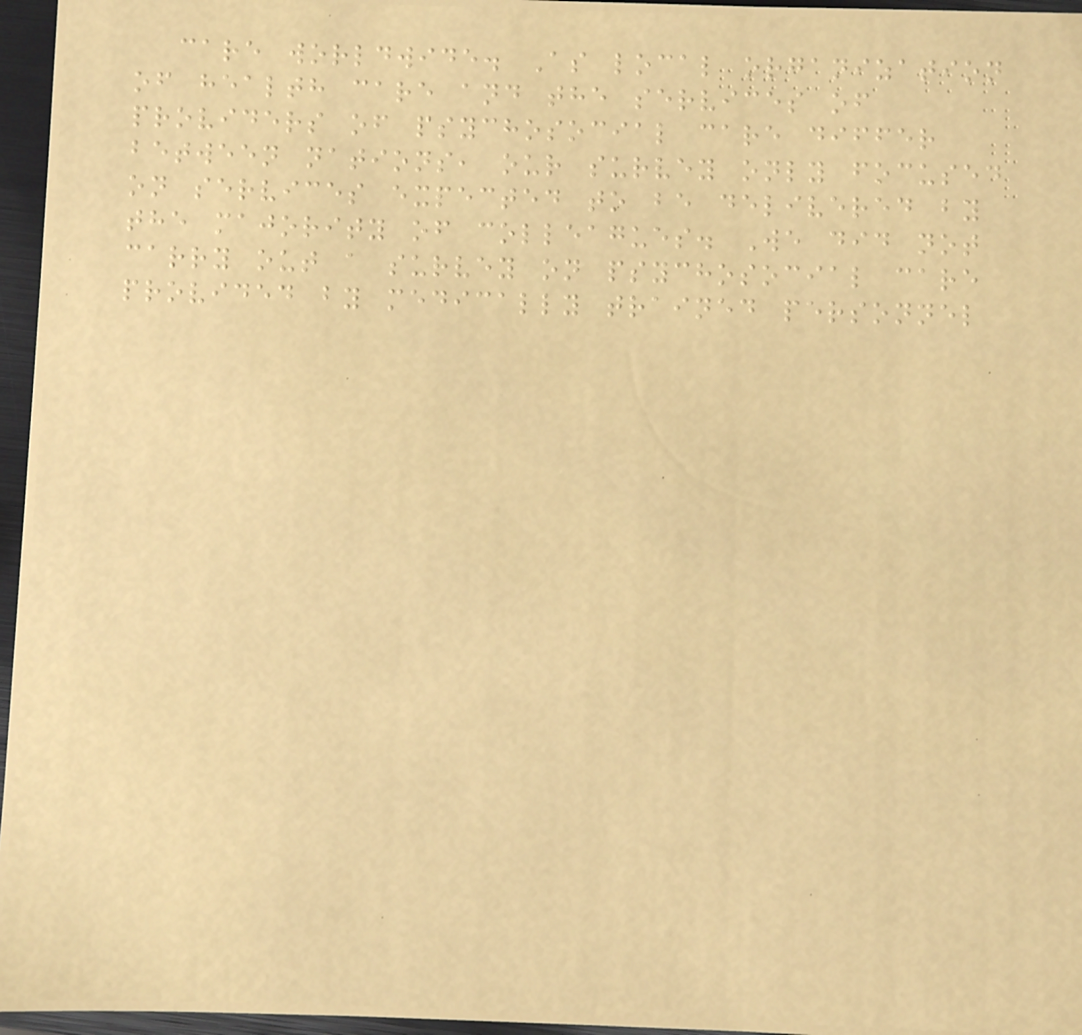care worldwide. As local organization
of health care and the services of
providers of psychosocial care differ
between nations, our survey only focused
on services expected to be delivered by
the majority of colleagues. We did not
carry out a survey on psychosocial care
provided by medically trained personnel
